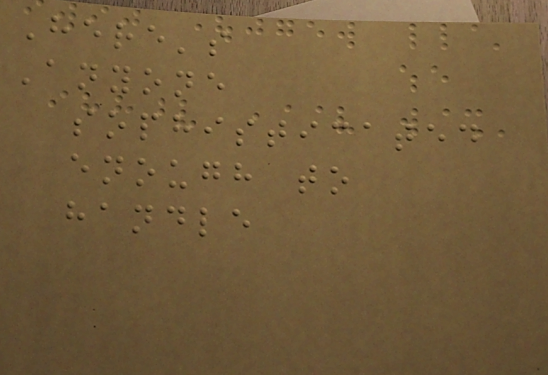Here's
Anyone
sophisticated
enough to
handle
